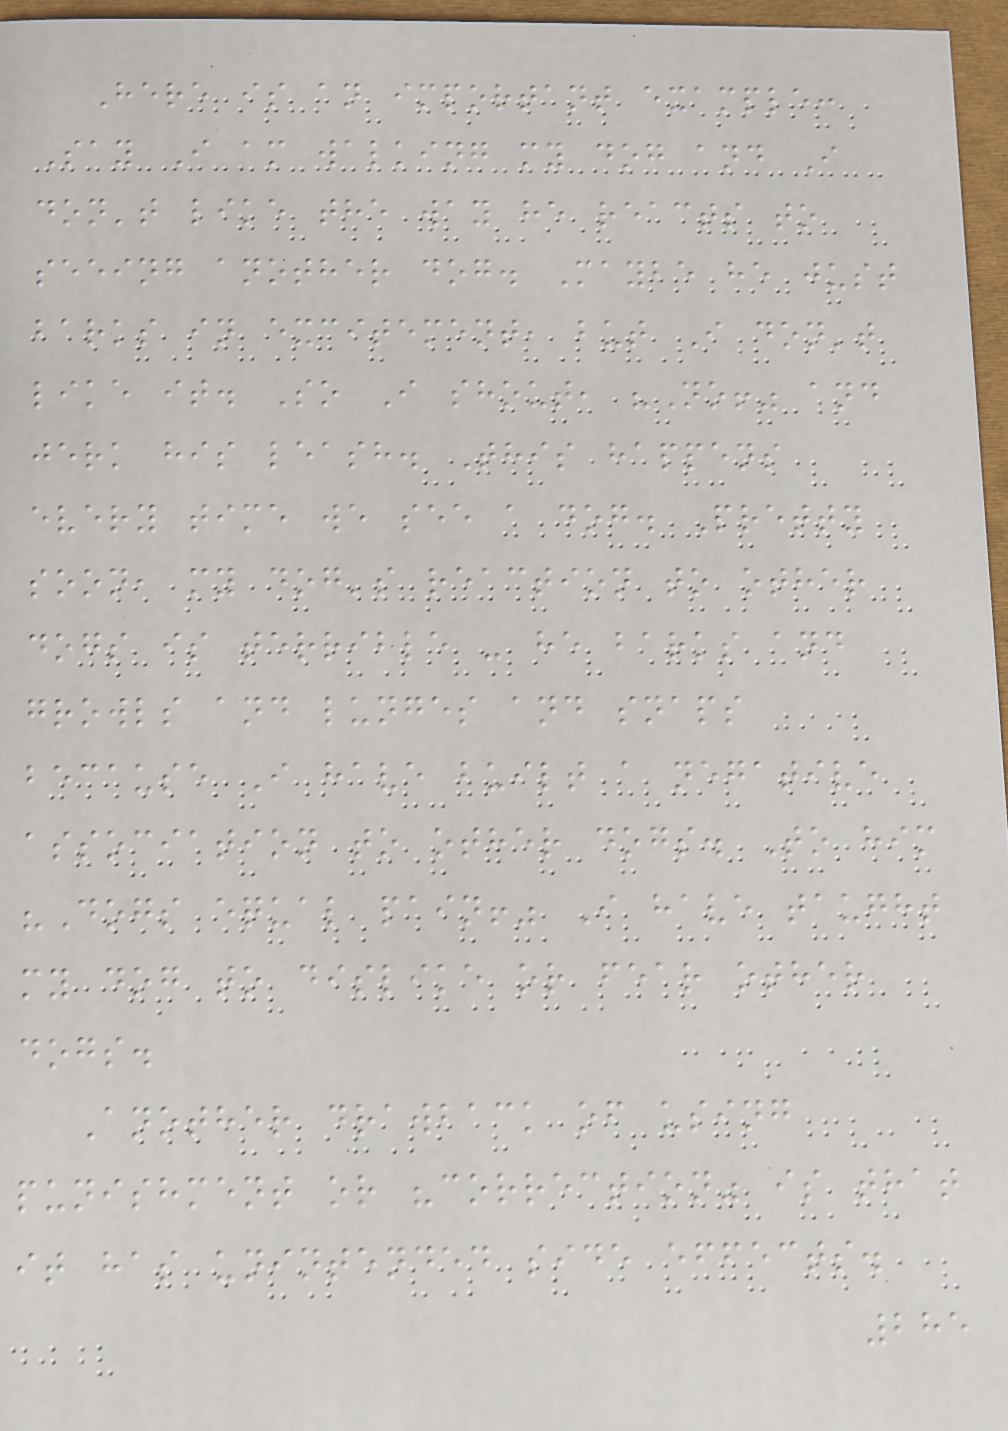Here is an important example:
Say I am walking my dog and I
don't like the way he reacts to
seeing another dog. Maybe he just
barks in excitement, but I don't
like it. So I shout, "No!" and
jerk his leash. This happens
every time we see a dog. Pretty
soon, my dog's reaction to other
dogs is terrible - he barks and
growls and lunges and snaps
because I have built a negative
association to other dogs. To him
"Dogs equal pain!" I have taught
my dog to dislike or fear other
dogs.
Another drawback of using
punishment or "correction" is that
it has unintended side effects.
285
